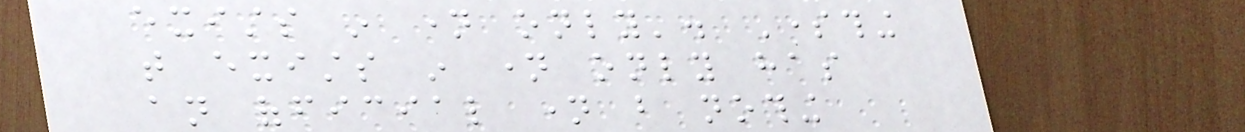exists in name only'. Something
that exists in name only has
an official name but nothing
